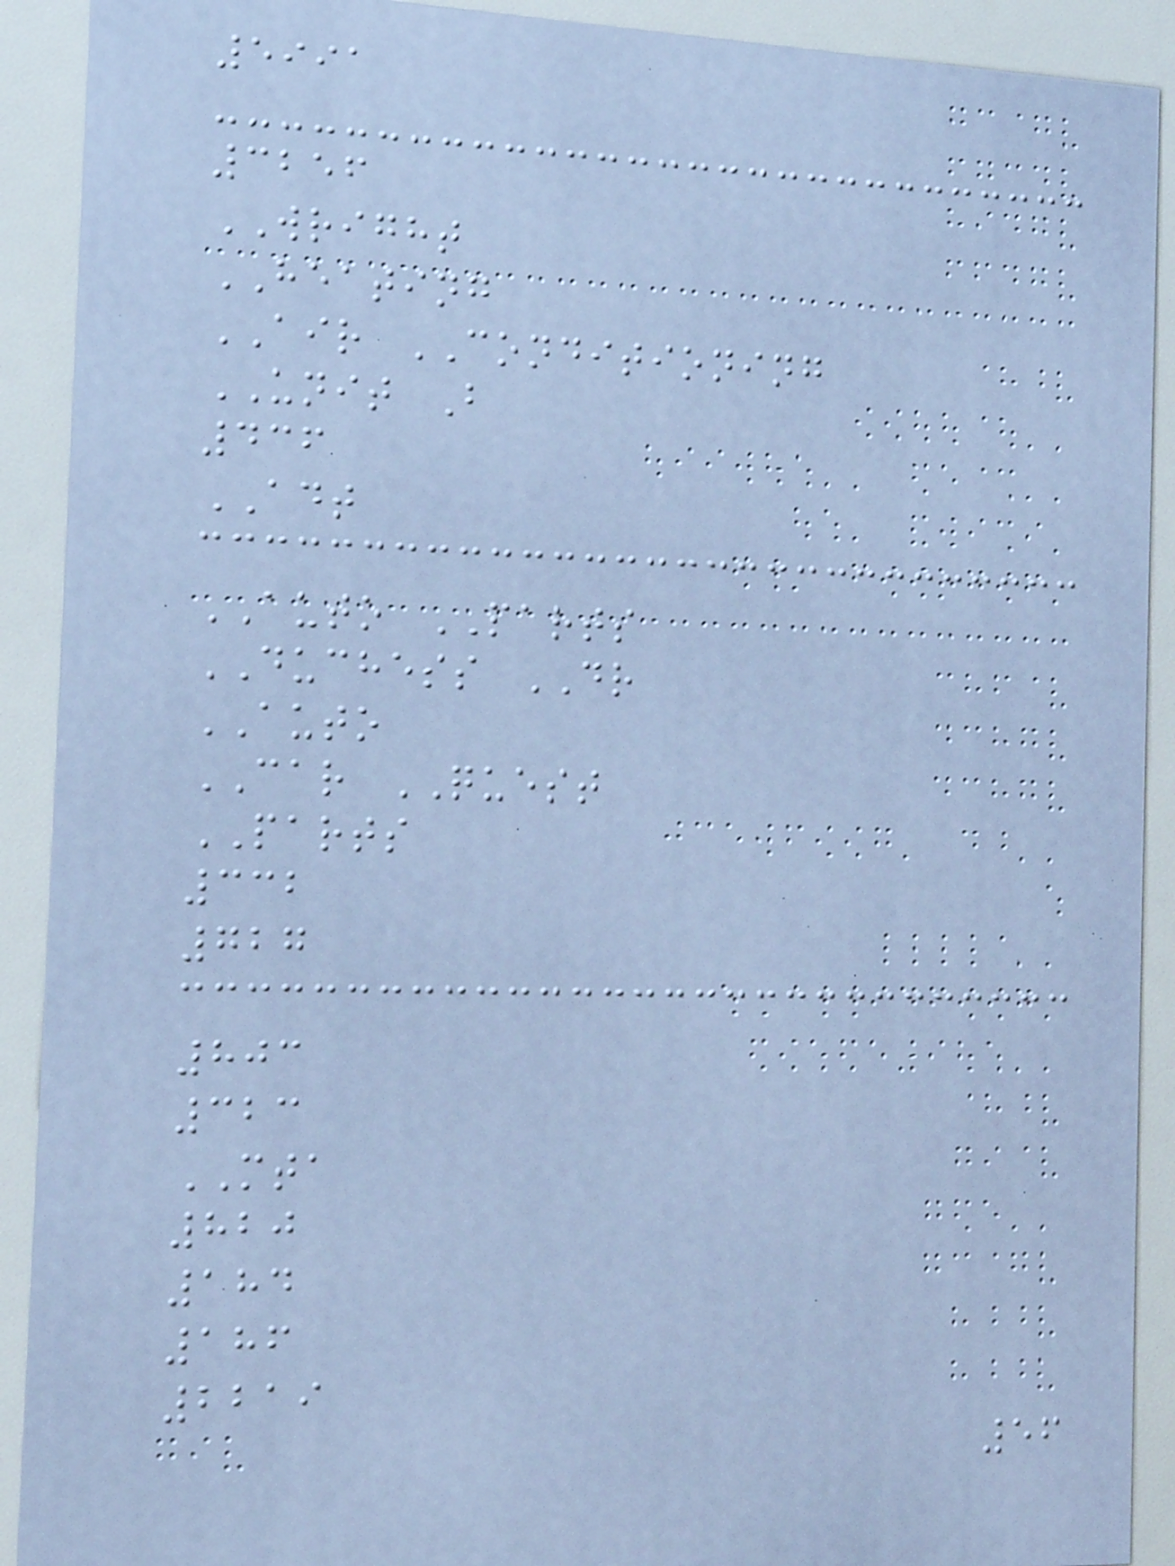5991
3256
WRIGHT
HEATING
AIR CONDITIONING
UNIT B
436
ADT
AUTO PARTS
DUCHESS DR
AUTO
CAR QUEST
PARTS
332
727
803
323
MTA
820
184
186
2219
56
